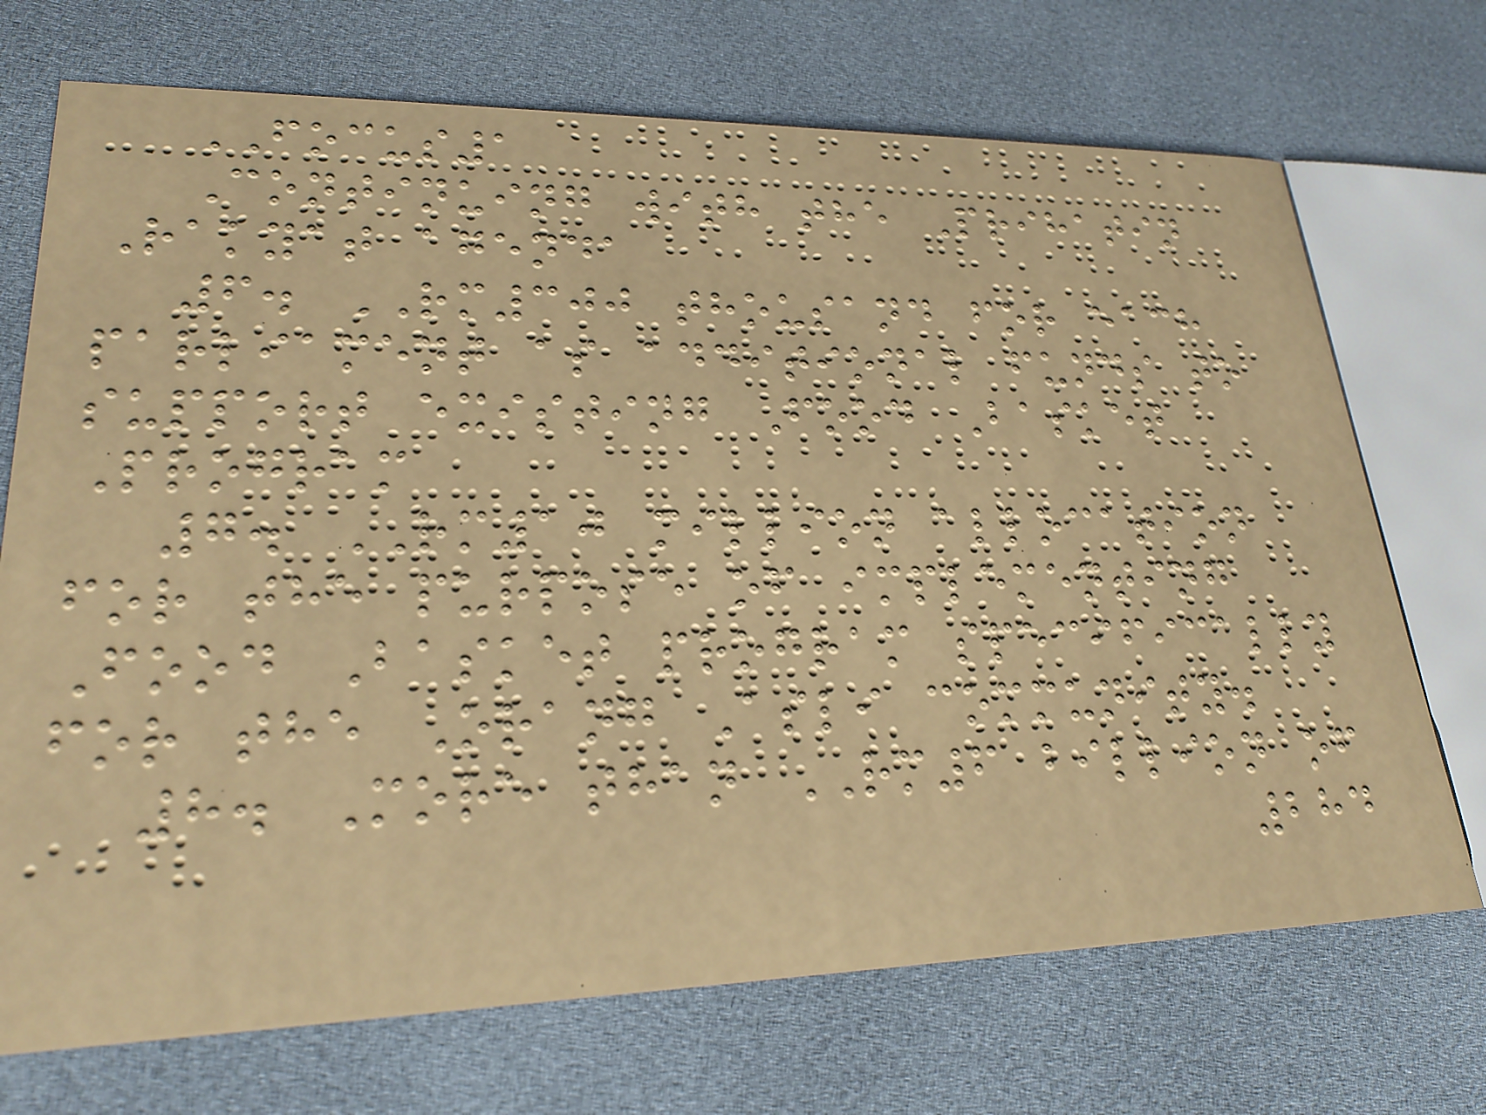FOCUS1
Continuing with the Prihatin
Rakyat agenda
6. RM300 thousand for each
parliament as additional funds to
support existing Food Basket
Program
7. RM10 million allocation
for the purpose of implementing
Food Basket program specifically
for the Orang Asli community.
8. More than RM6 billion of
284
